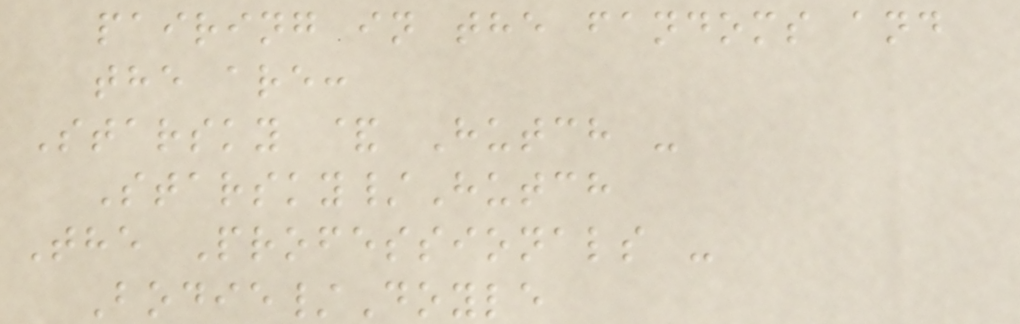pairing in the fandoms and
the are:
Starsky & Hutch -
Starsky/Hutch
The Professionals -
Bodie/Doyle
